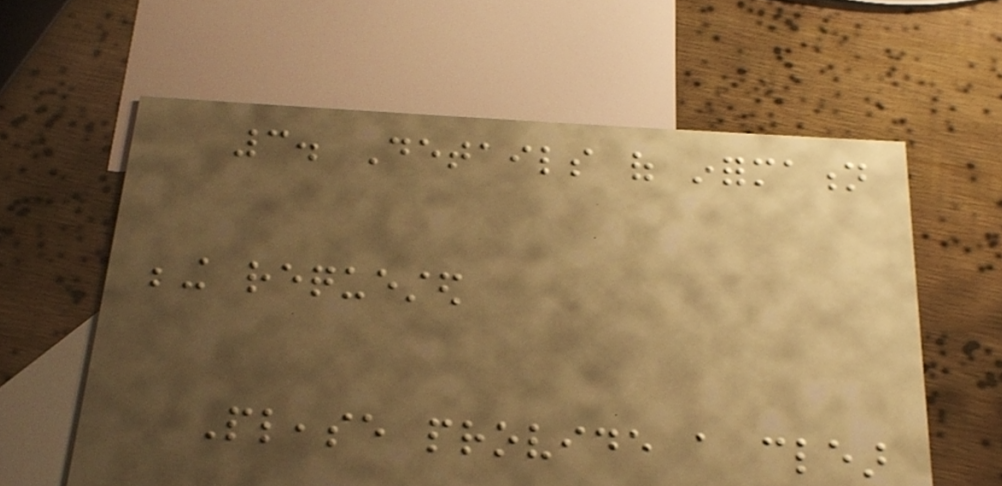3. Details of information
being requested
Please provide a clear
